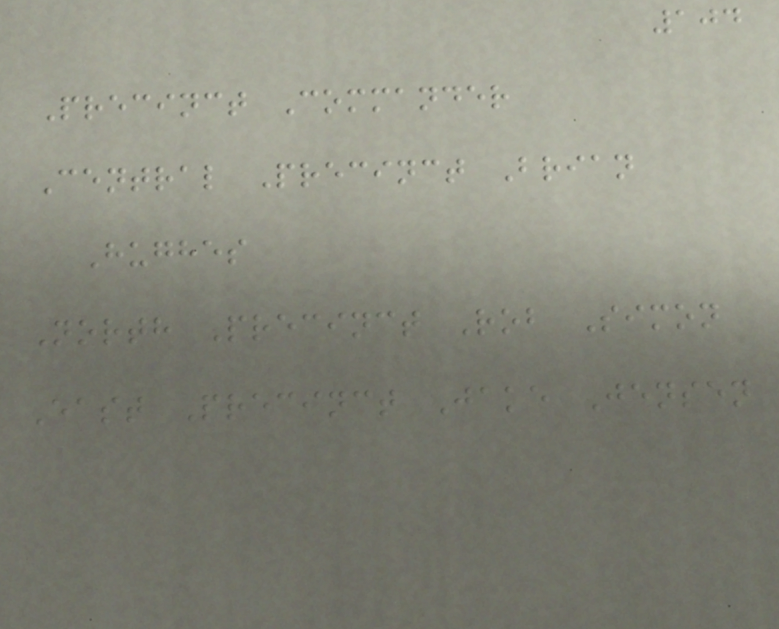104
Precinct Commander
Central Precinct Brian
Hughes
North Precinct Rob Simon
East Precinct Jake Jensen
